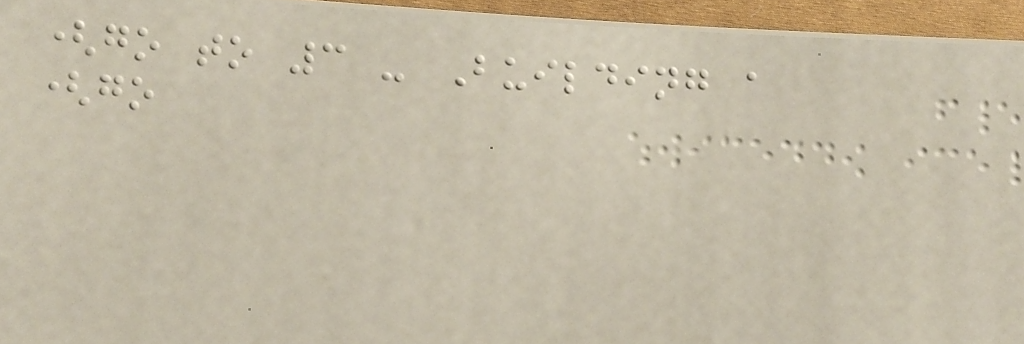(go to 3 - Building a
(go
